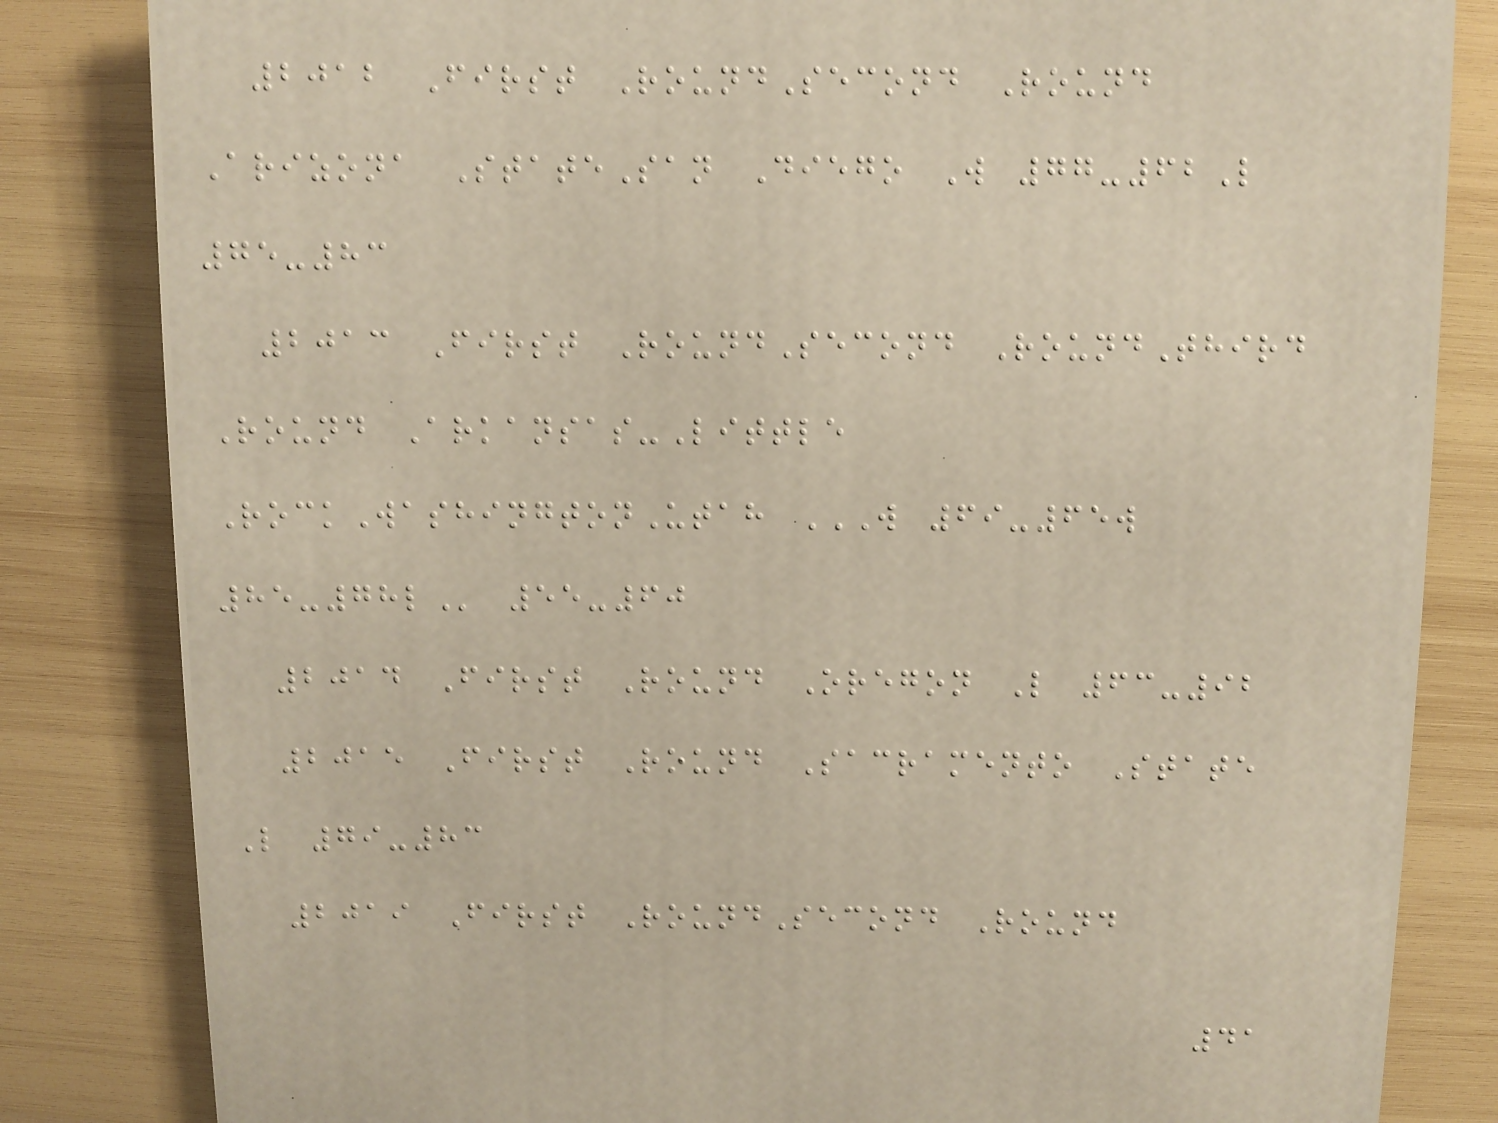2012 First RoundSecond Round
Arizona StateSan Diego W 77-62L
75-83
2013 First RoundSecond RoundThird
Round Arkansas-Little
RockWashingtonUtah W 69-65W
85-78L 55-60
2014 First Round Oregon L 63-92
2015 First Round Sacramento State
L 79-83
2019 First RoundSecond Round
41
